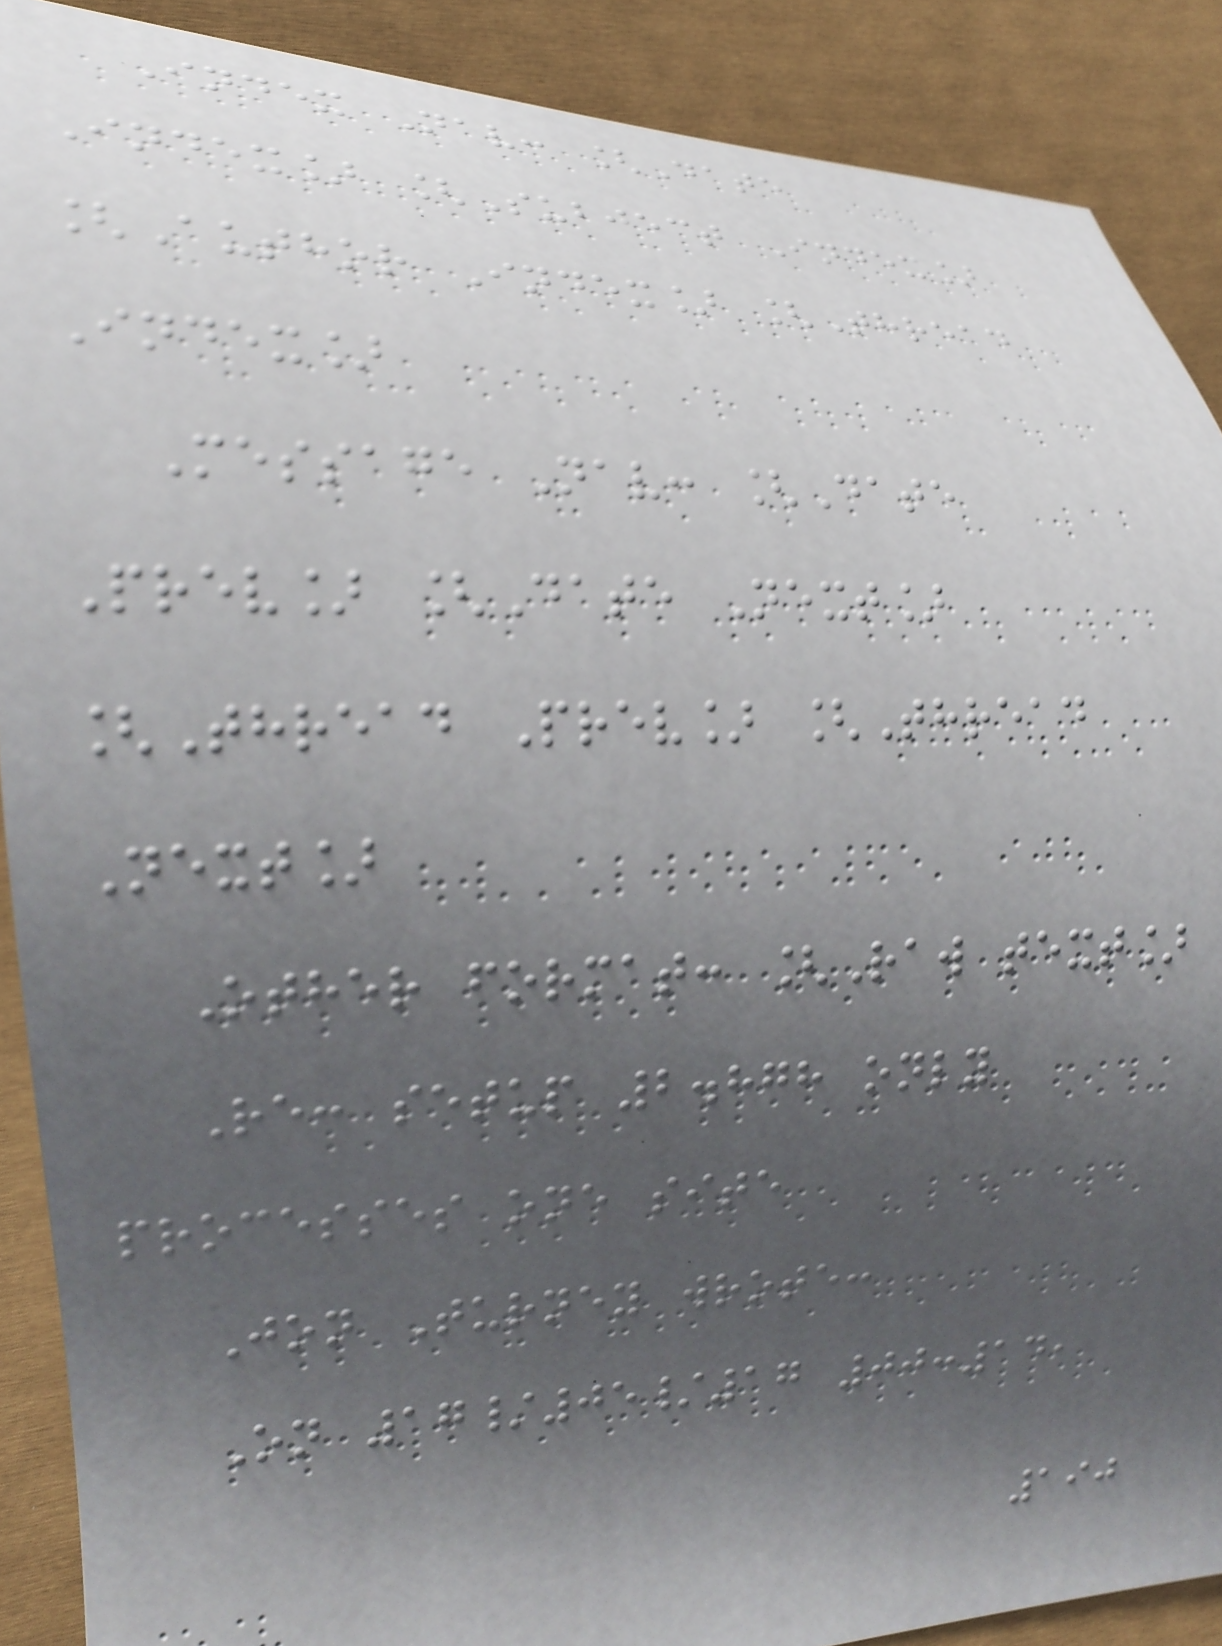Index Nav: [Date
Index] [Subject Index]
[Author Index] [Thread
Index]
Message Nav: [Date
Prev] [Date Next]
[Thread Prev] [Thread
Next]
Other format: [Raw text]
Re: setup 2.878 only
processes one site
Jon Turney wrote:
On 17/05/17 00:14,
190
